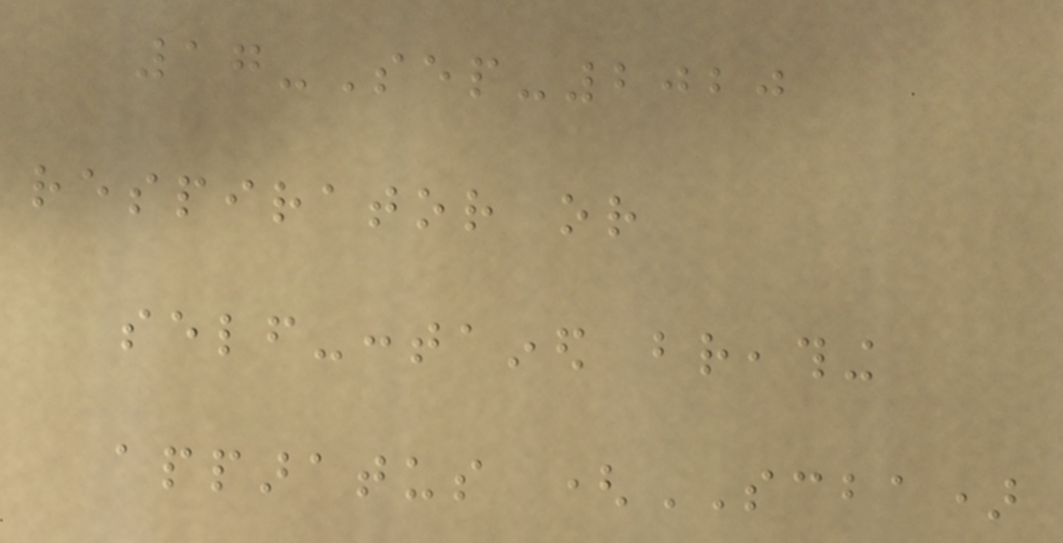17-Sep-2020
respirator or
self-contained breathing
apparatus (SCBA)
